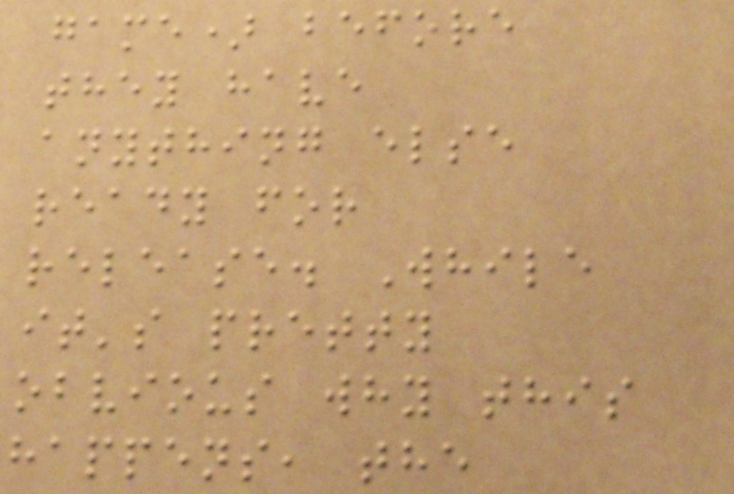game) before
they have
anything else
ready for
release. While
it's pretty
obvious why this
happens, the
